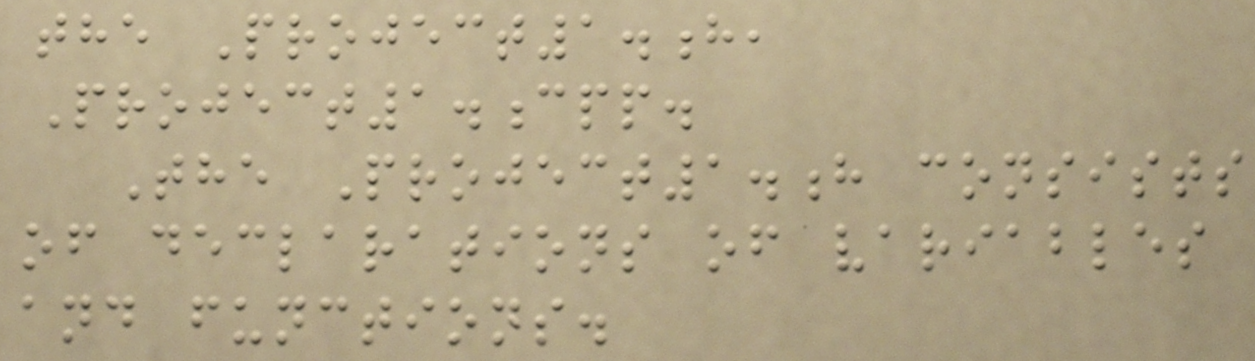the Project1.h,
Project1.cpp.
The Project1.h consists
of declarations of variables
and functions.
